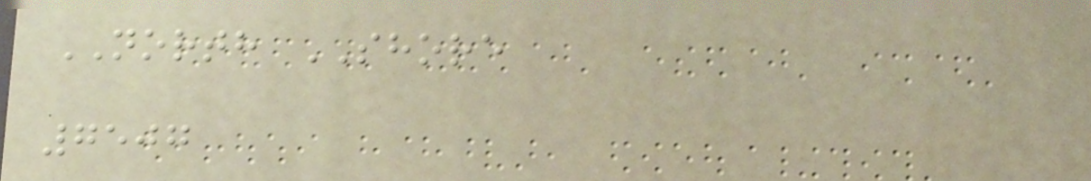NORTH SHORE
7507
